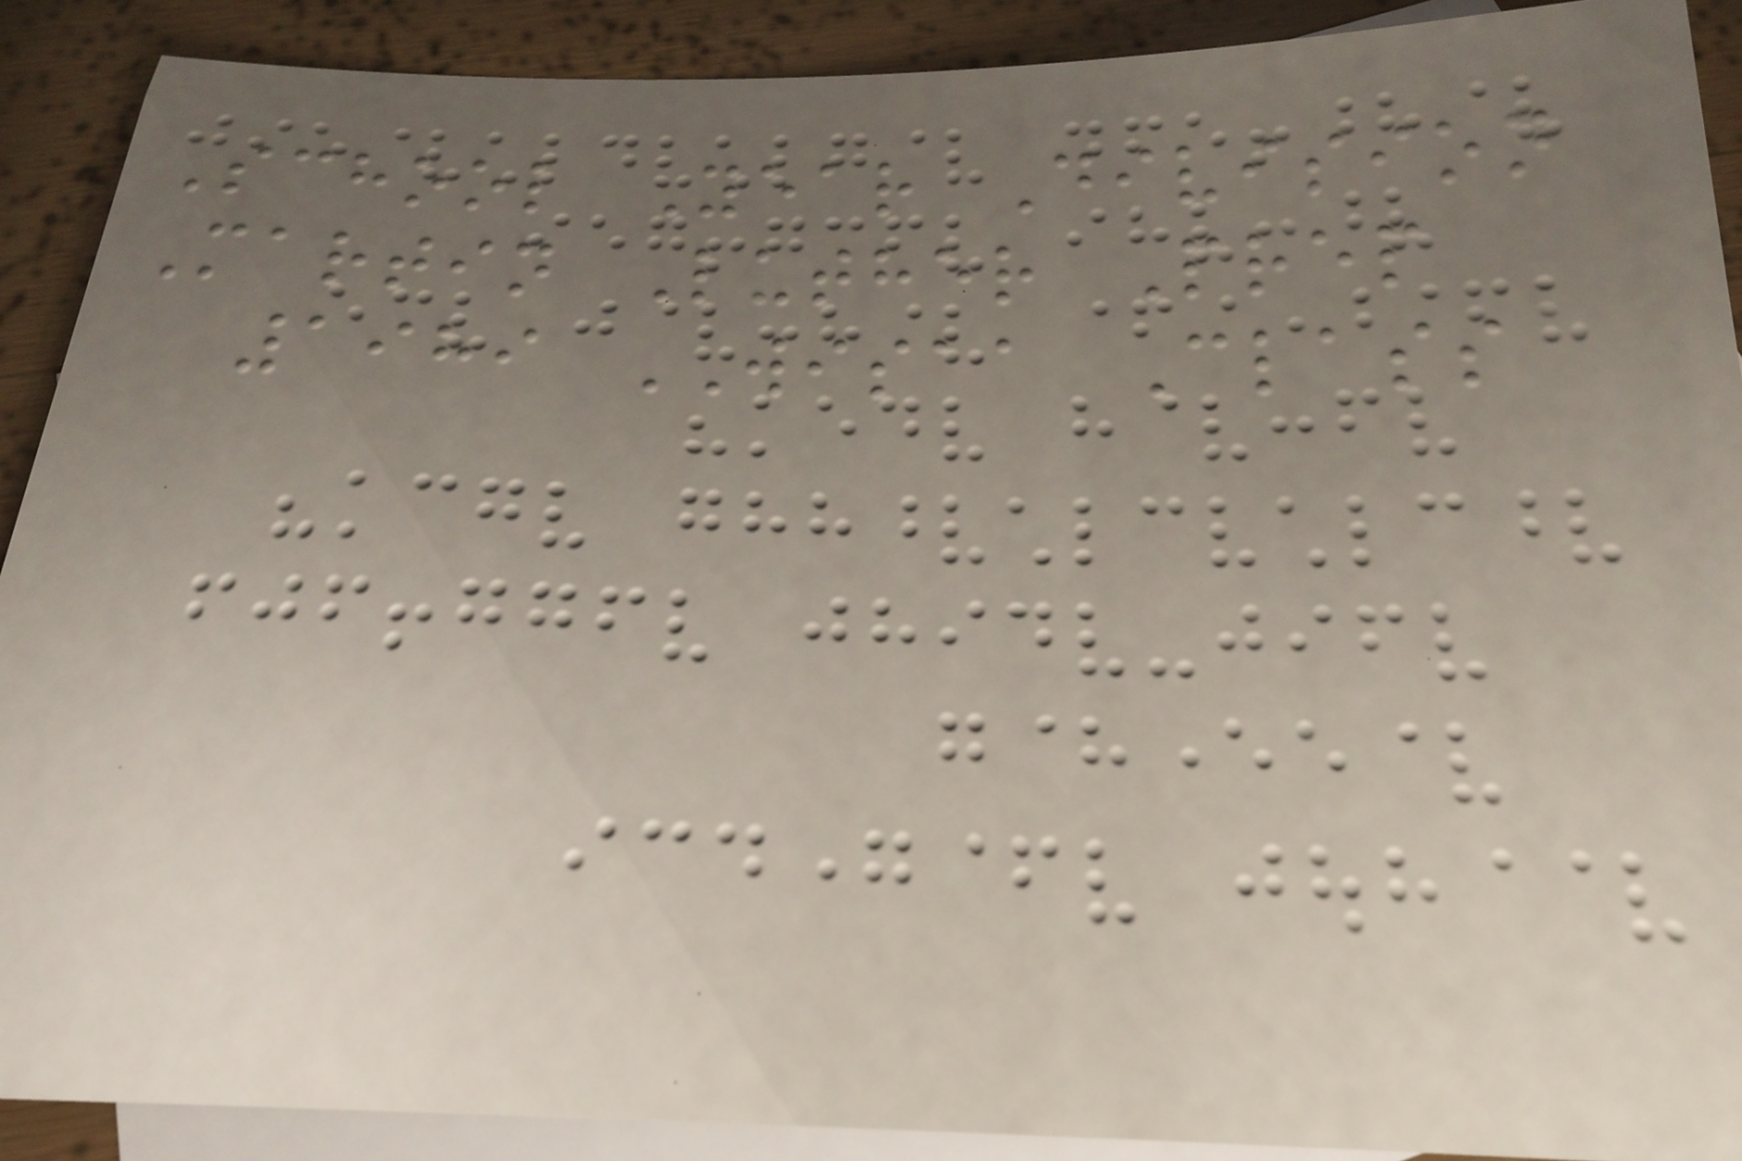School Year Division
Martin Luther Prep
1989 WISAA Class
